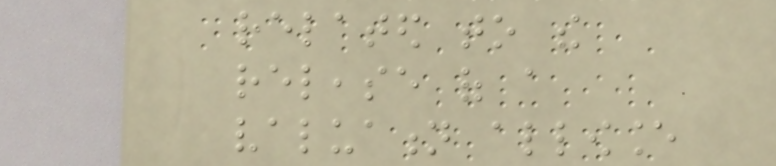related to the
release of a
valuation allowance
